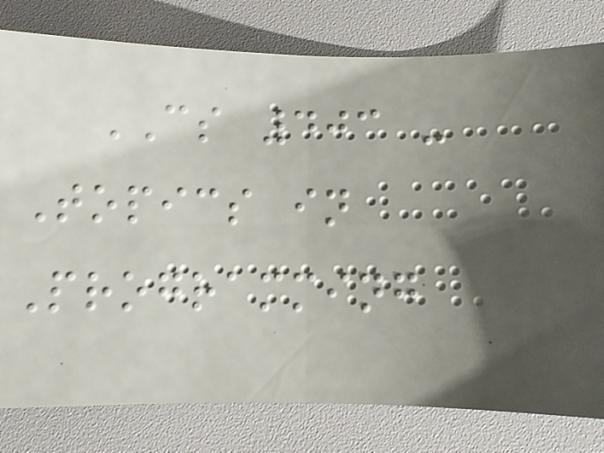CS 403 -
Topics in
Programming
